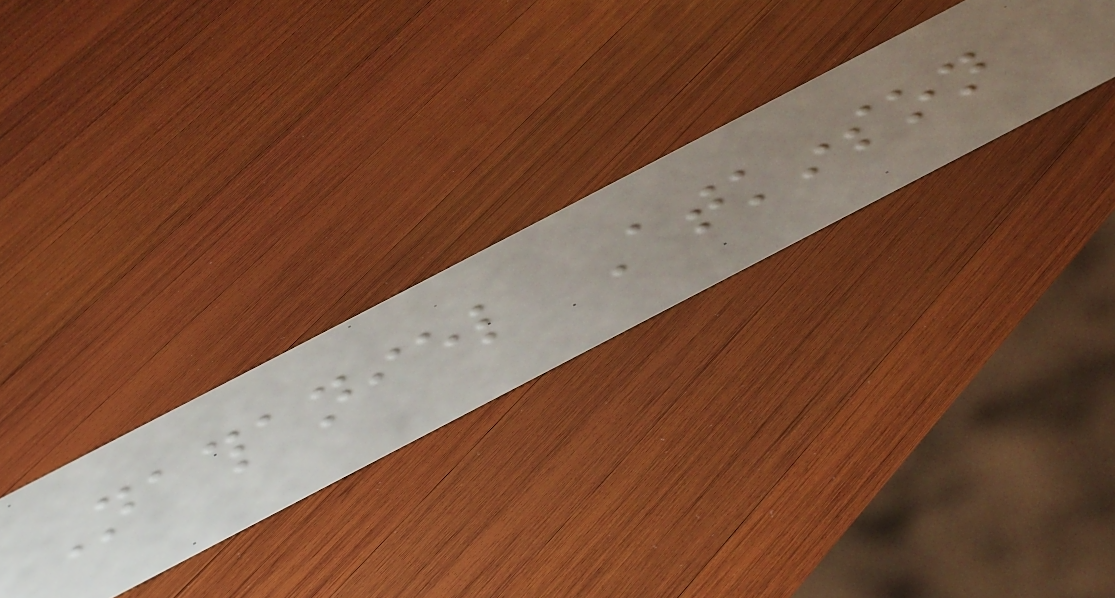Nathaniel Atkinson
